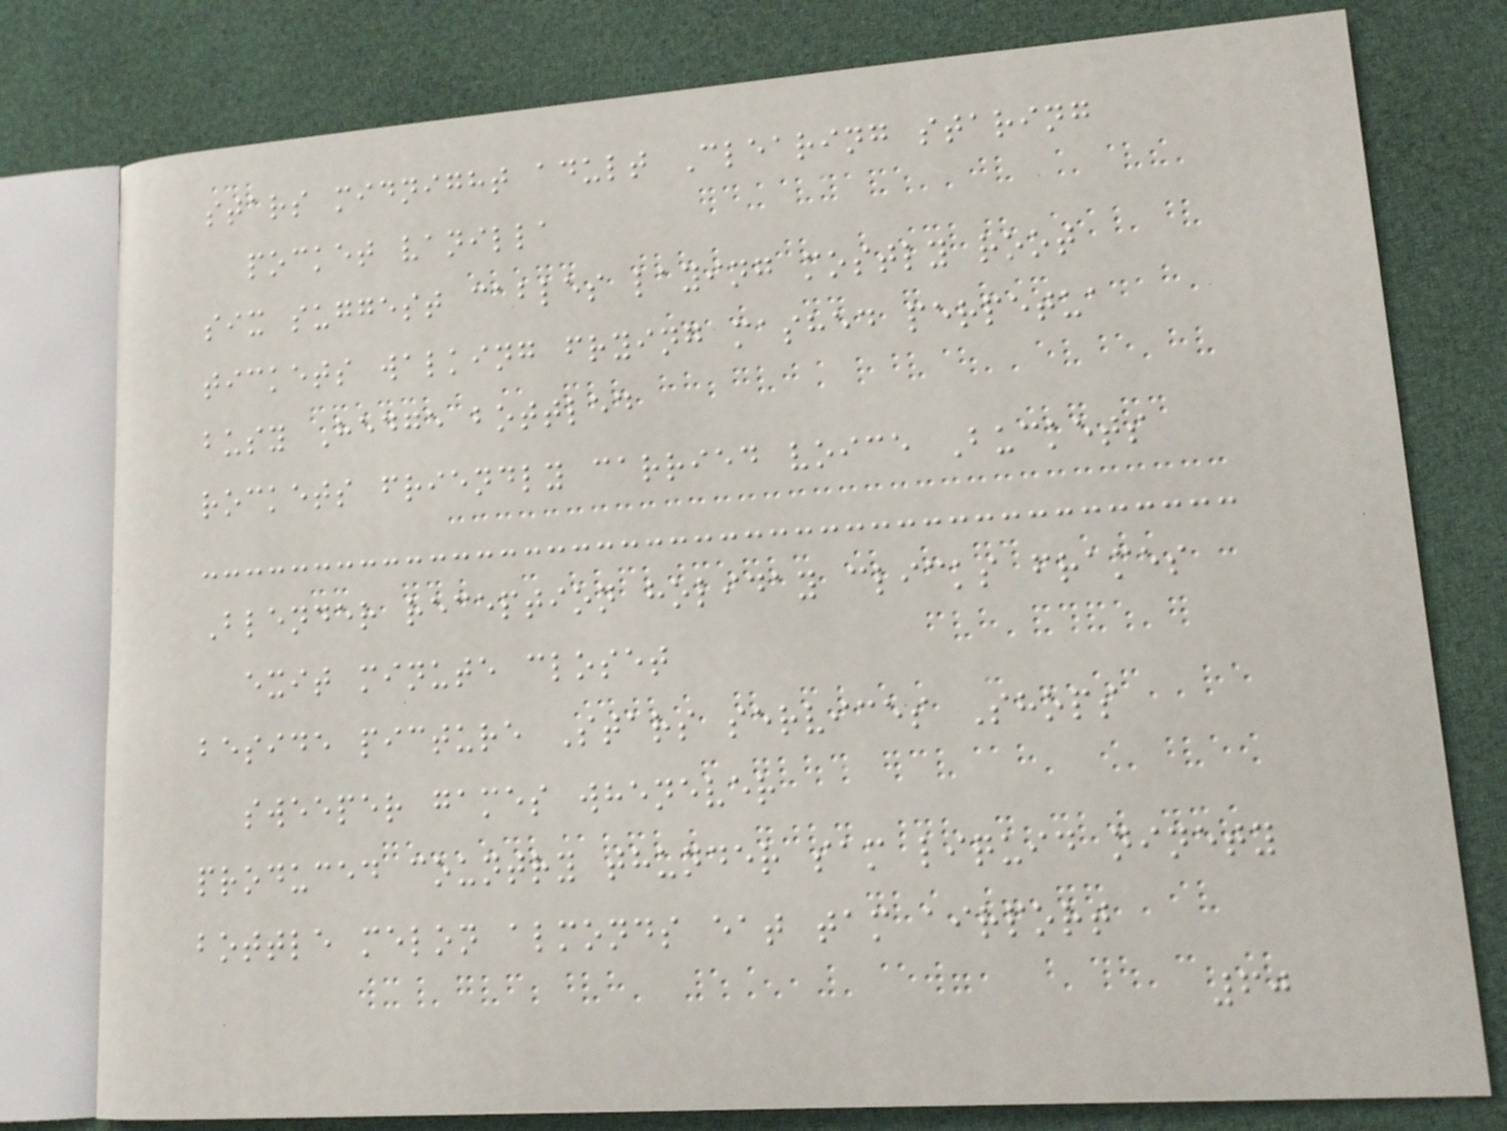stars midnight adult Clearing staring
pocket vanilla
six suggest cables laying mostly root
tickets walking frying mashed perpetua
busy Hedge bottled
rockets friendly carried voice Buckets
Blender reception holiday clicks frames
exit minute closet
beside picture Stars services Shops
sweeper games whenever
produced country thunder sam liquid ninety
bottle melon almonds eat tam airport
60
